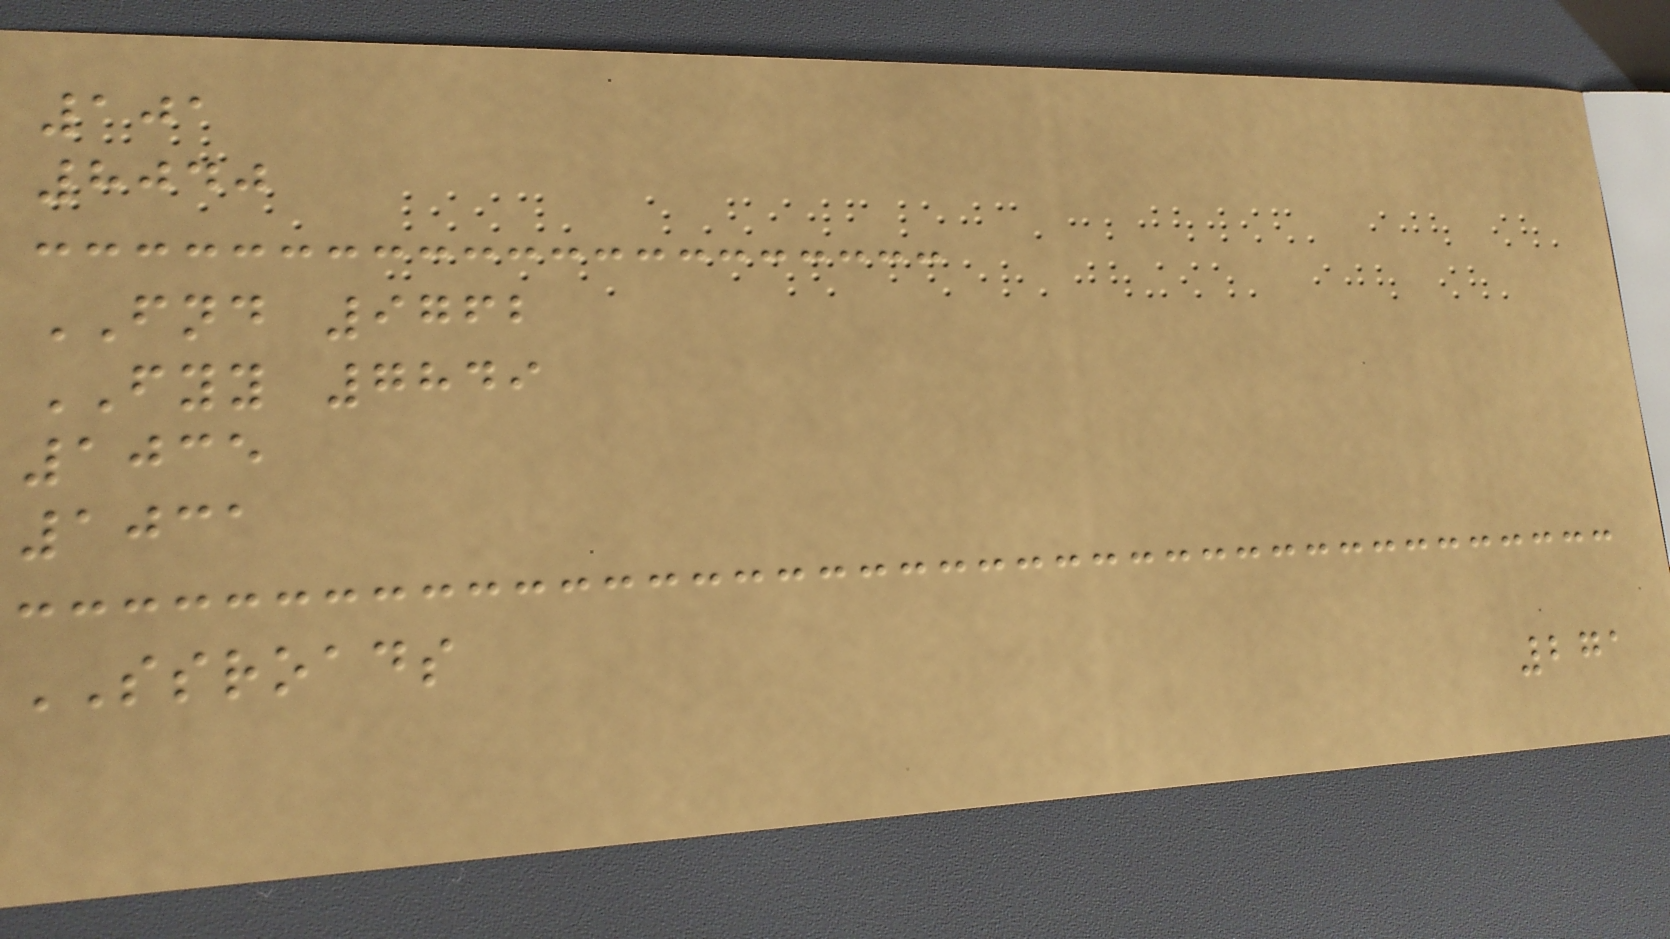101
8040
FND 9762
FYY 7849
1035
1031
SSROADS
271
